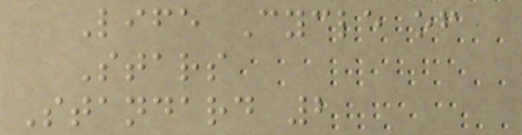Life Cycle of
Stars
Standard 2
